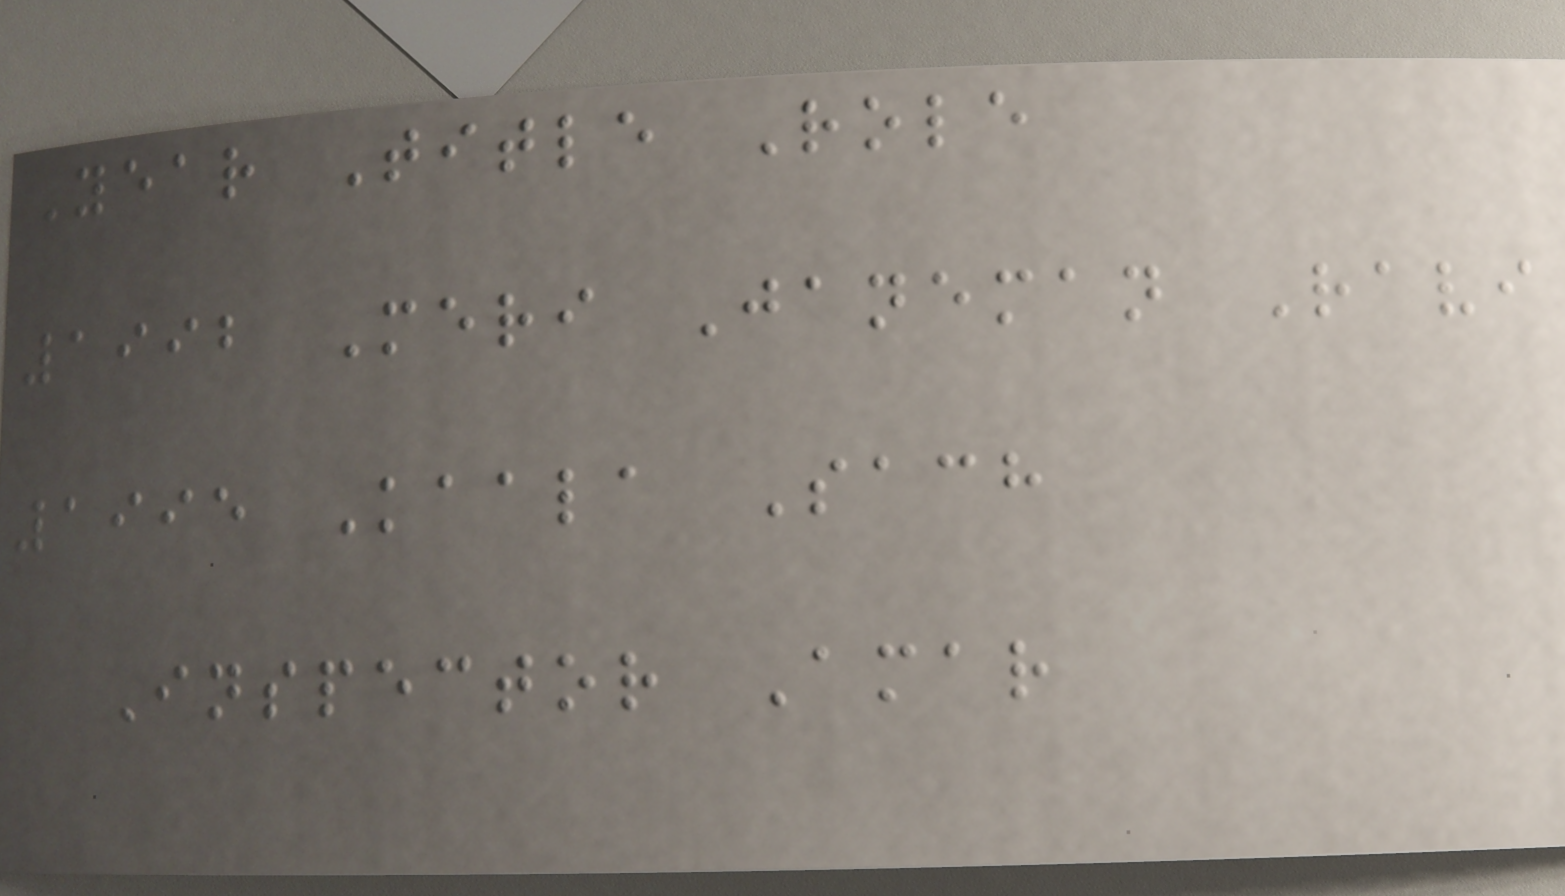Year Title Role
1992 Meri Janeman Ravi
1995 Kaala Sach
Inspector Amar
